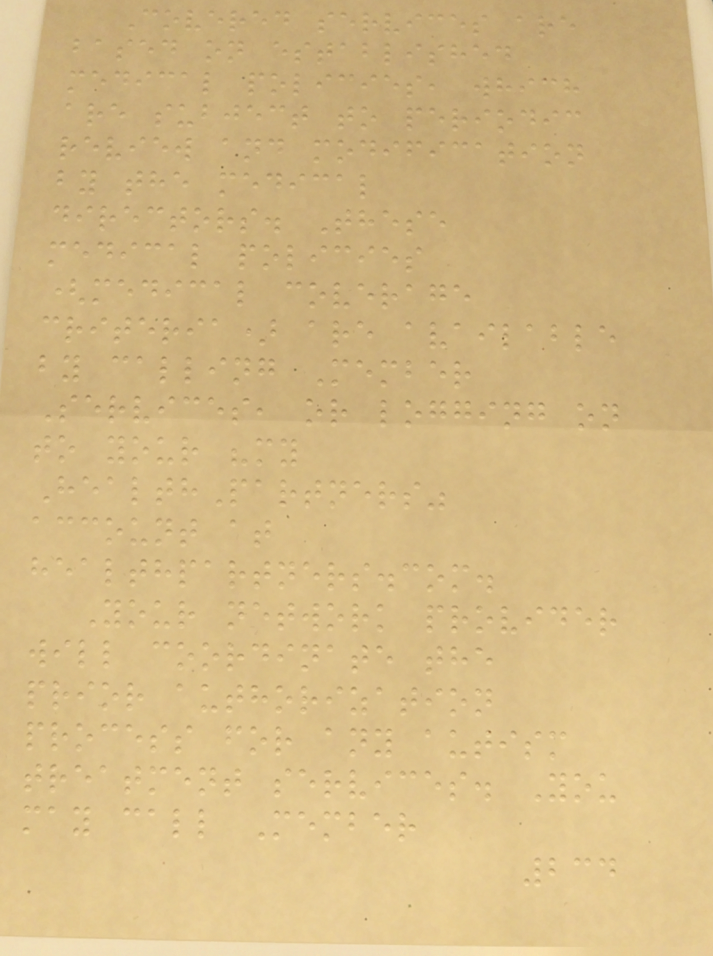Covered services are
based on established
medical policies, which
are subject to periodic
review and modification
by the medical
directors. These
medical policies
(medical coverage
criteria) are available
by calling Member
Services, or logging on
to your "my
HealthPartners"
account at
healthpartners.com.
Your network provider
will coordinate the
prior authorization
process for any autism
treatment services. You
may call Member
234
